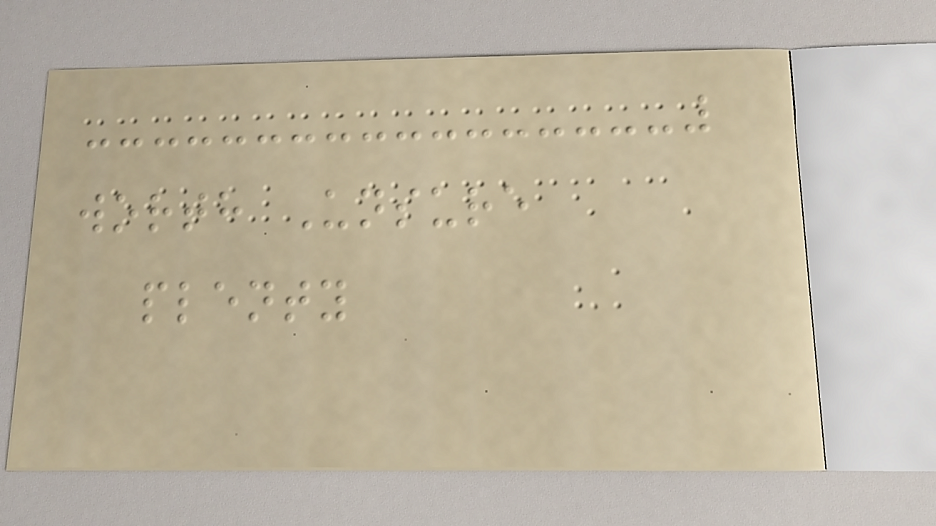worth Unsure
plenty
